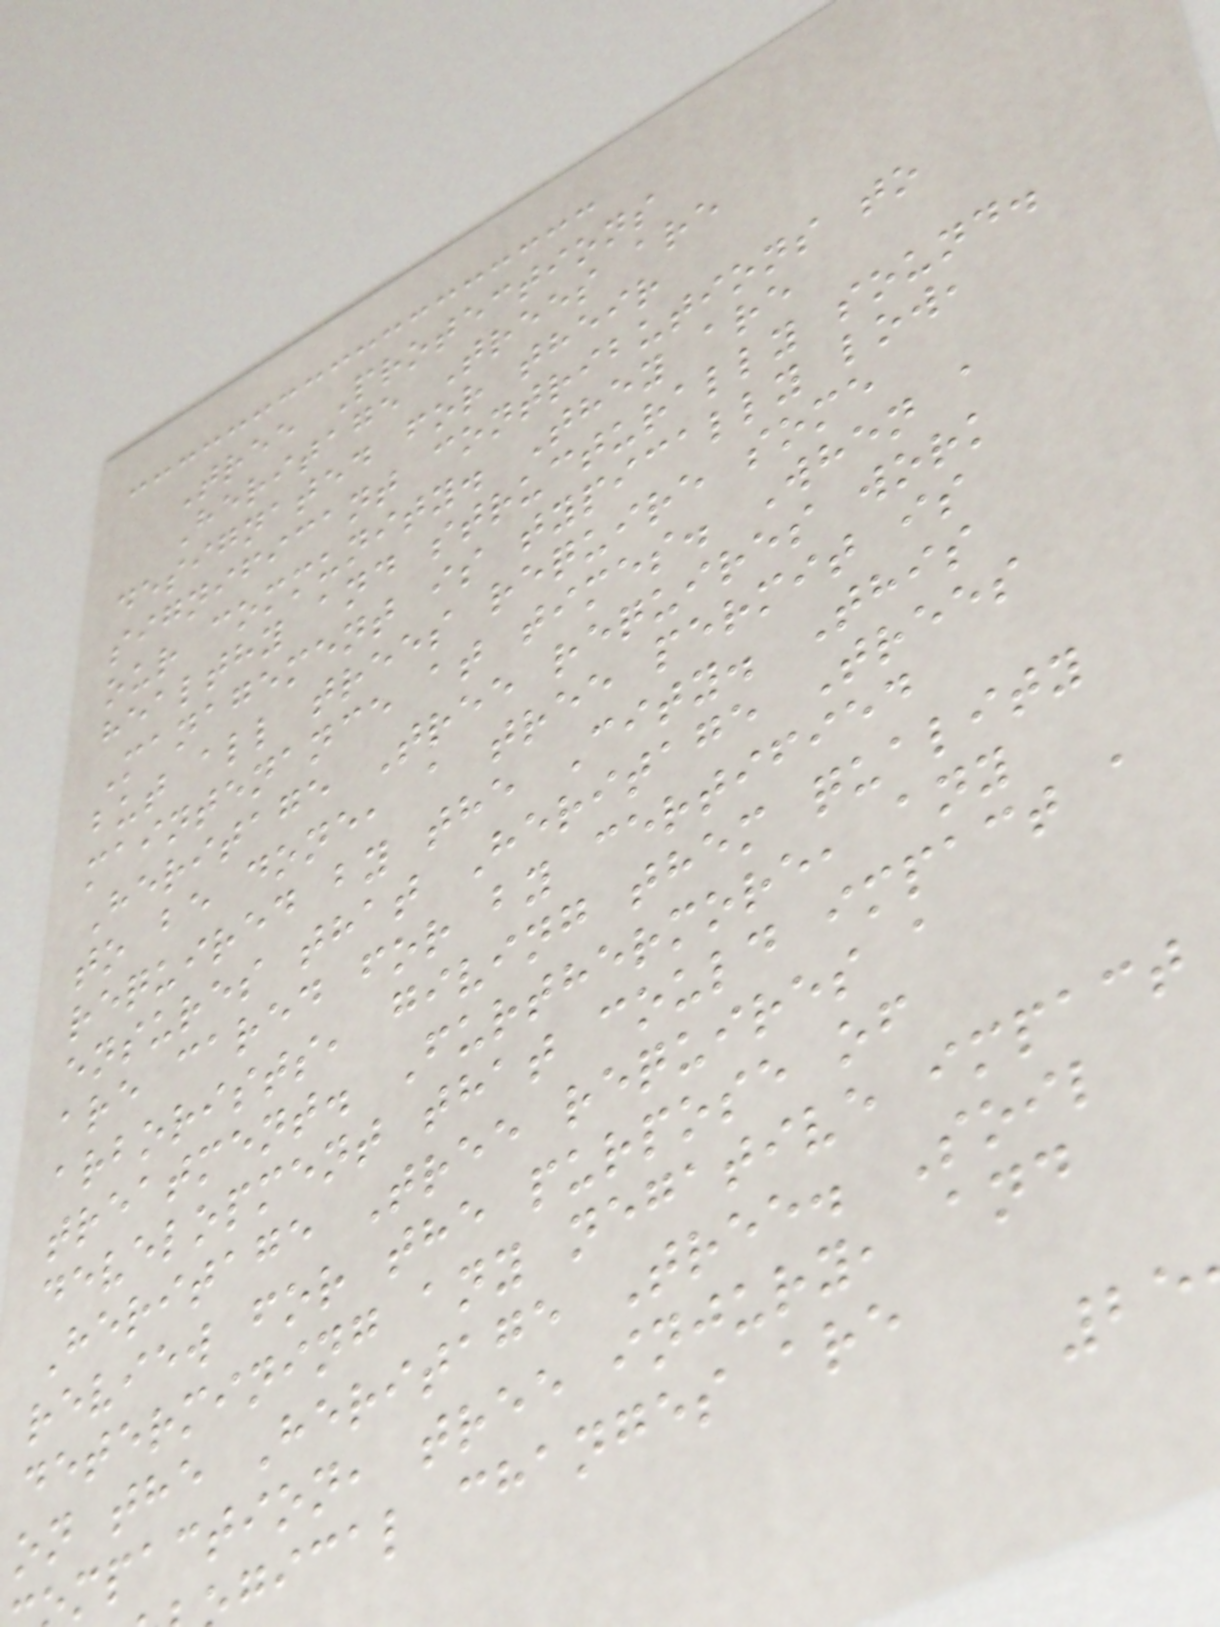Tree Protections
Heritage Trees are
designated for their
significant contributions to
our community. They are
healthy and structurally sound.
Management is typically low,
but all trees require some
maintenance at times. When a
Heritage Tree requires work
to be done, a tree permit is
required by the City. This
ensures that Heritage Trees
are cared for by certified
arborists, giving them quality
treatment. Furthermore, any
development that could impact a
Heritage Tree requires a
review for the purpose of
determining any negative impact
on the Heritage Tree. Soil
mpaction, tree injury, and
gical changes are
